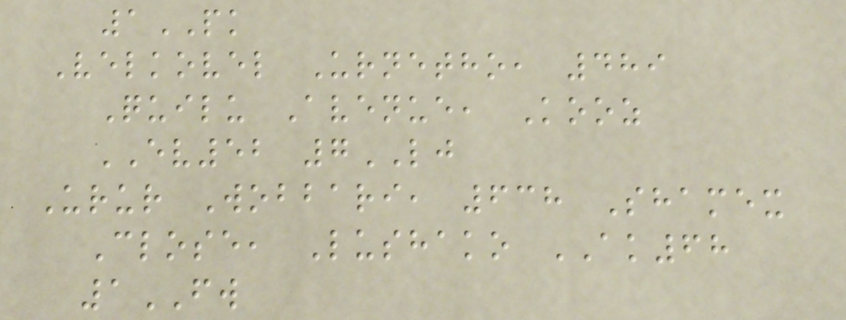1PK
Velkovel Urnetho, 489
Quilu Avenue, Kooz
EV52 7LJ
Urur Wobbari, 638 Shamex
Close, Lushako AK68
1FW
